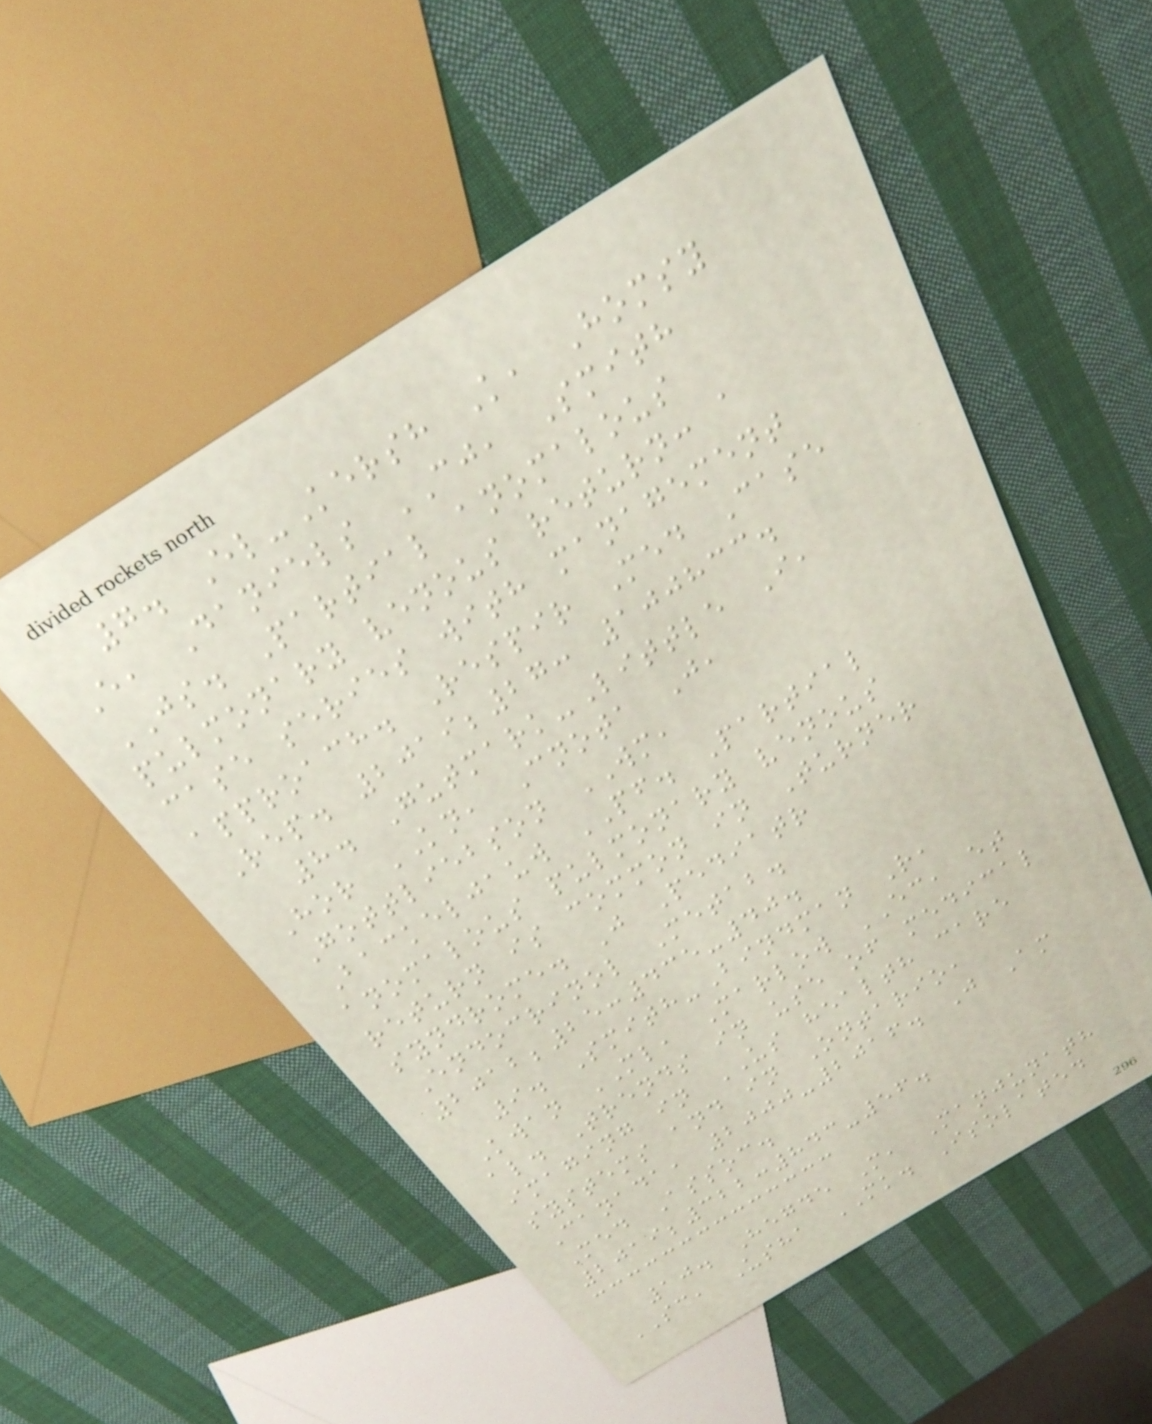7. El-Kersh K, Homsy
E, Daniels CJ, Smith
JS. Partial anomalous
pulmonary venous return: a
case series with management
approach. Respir Med Case
Rep. 2019;27: 100833.
8. Gutmark-Little I,
Hor KN, Cnota J,
Gottliebson WM,
Backeljauw PF. Partial
anomalous pulmonary venous
return is common in Turner
syndrome. J Pediatr
Endocrinol Metab.
2012;25:435-40.
9. Smith-Bindman R,
Kwan ML, Marlow EC, et
al. Trends in use of medical
imaging in US health care
systems and in Ontario,
Canada, 2000-2016. J Am
Med Assoc.
2019;322:843-56.
10. Hegde M, Manjunath
SC, Usha MK. Isolated
